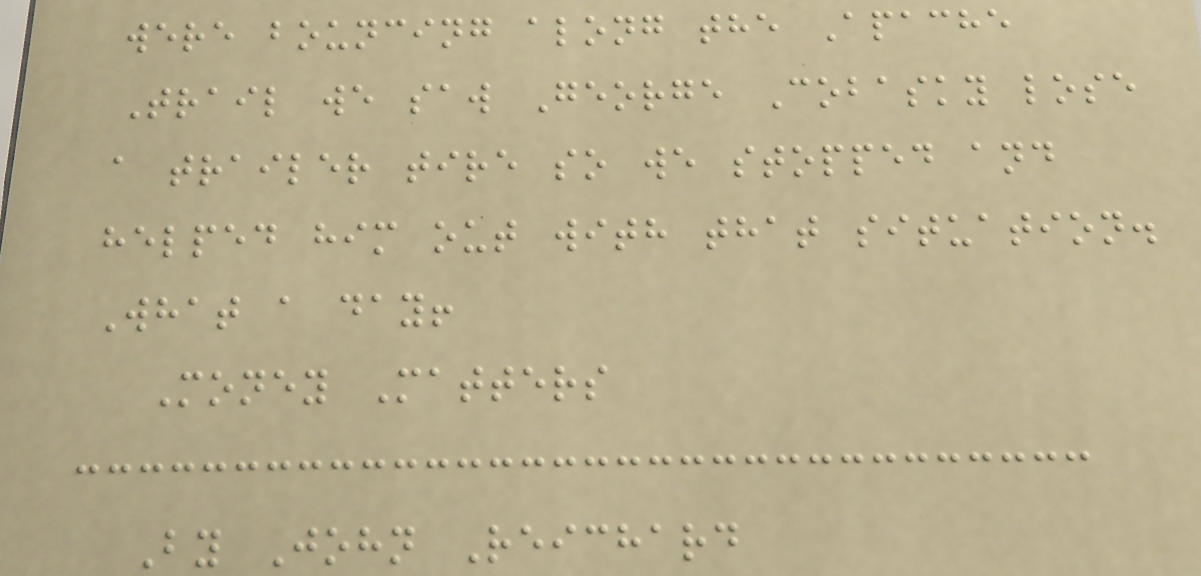were bouncing along the Apache
Trail we saw George Cobasky lose
a trailer tire so we stopped and
helped him out with that situation.
What a day!
Money Matters
By John Reichard
